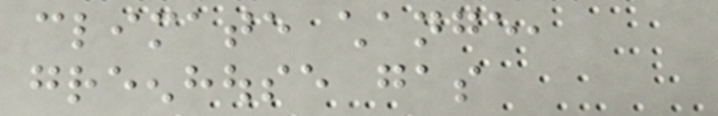climate change,
greenhouse gas
